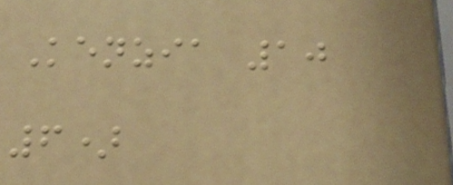Kenzia 10
6)
